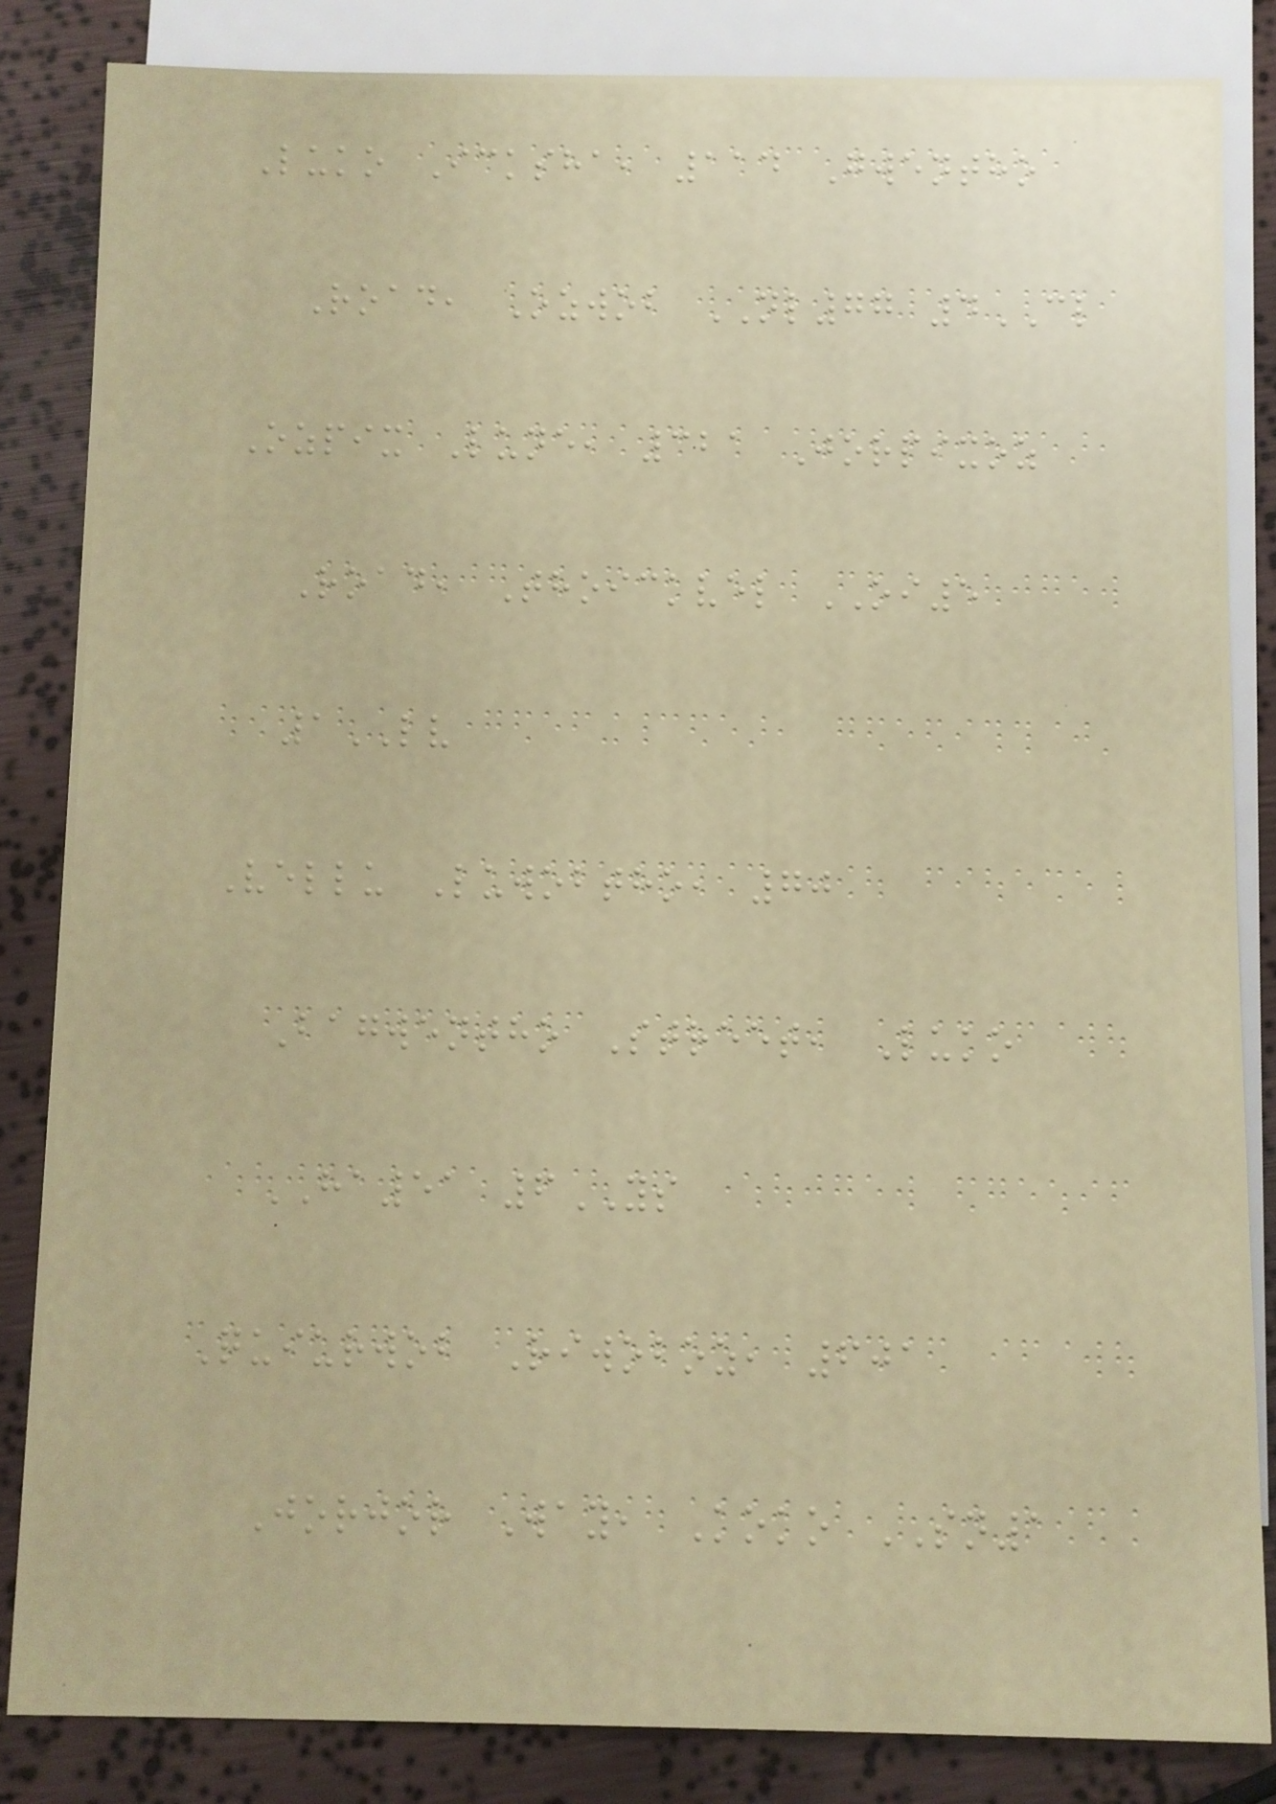Luko Icksha, 114 Gwentho
Road, Ozwob NL77 4CL
Ozpix Lune, 321 Jorpixoz
Road, Thoickvel OI5
1LV
Vellu Luwobtho, 70
Bagwentho Street, Luko
HA51 6YS
Quiurwob Riwoboz, 601
Jorjor Way, Koko SN1
